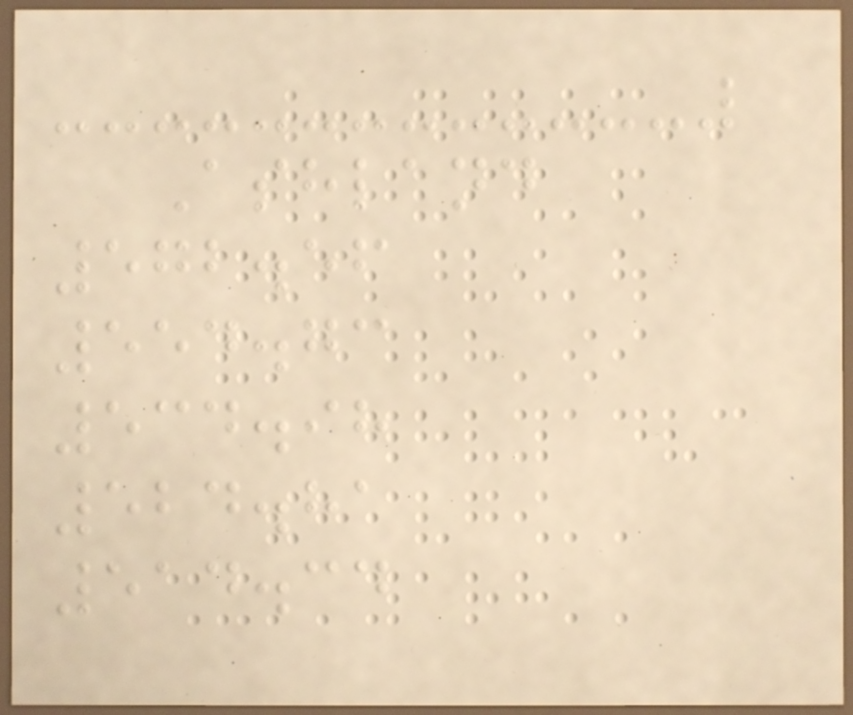Ashland
572.56
554.73
534.98
524.81
514.34
